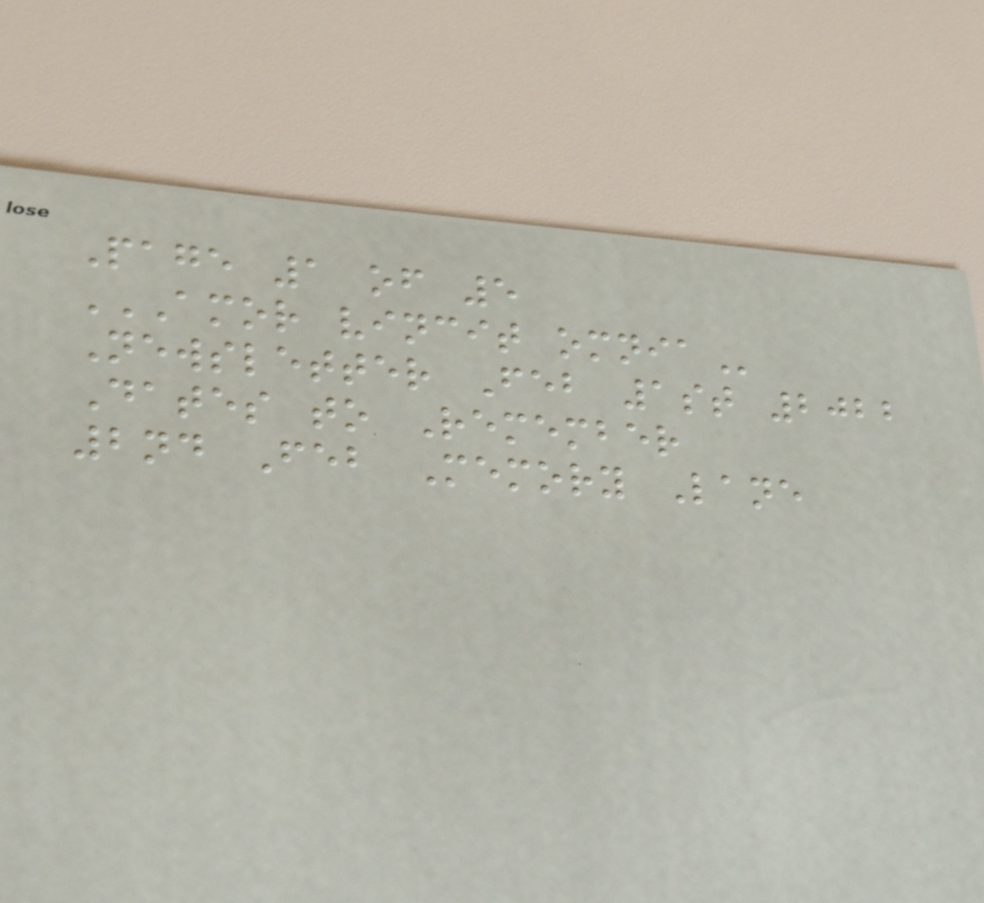Page 1 of 5
AMOR VINCIT OMNIA
Newsletter Feb 1st 2022
Dates to Remember
2nd Feb Memory Lane
